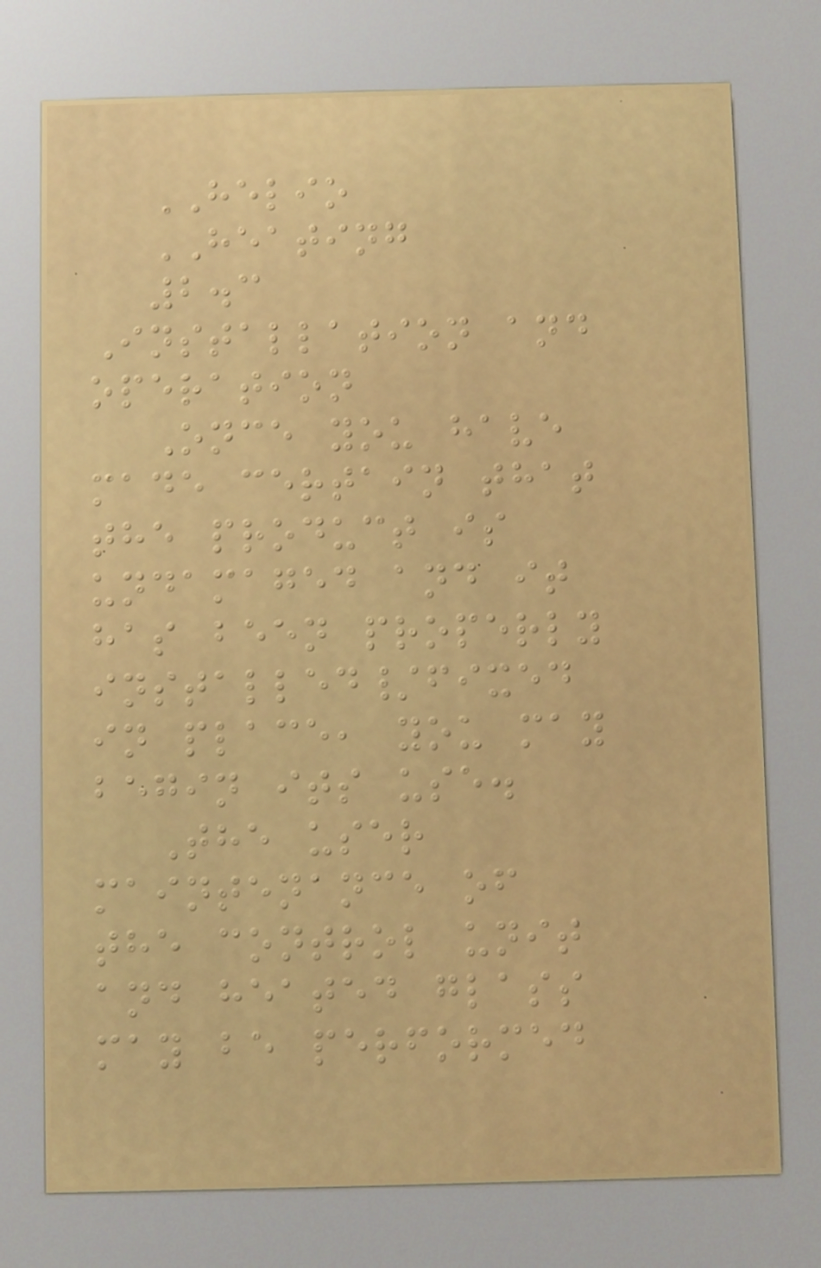HELIO
HEATING
2.3
Installation and
operation
Once you have
made certain that
the product is
undamaged and it
has been properly
installed/fixed
in place, you may
begin its use.
The user
maintenance of
the control unit
and heated glass
may be performed
